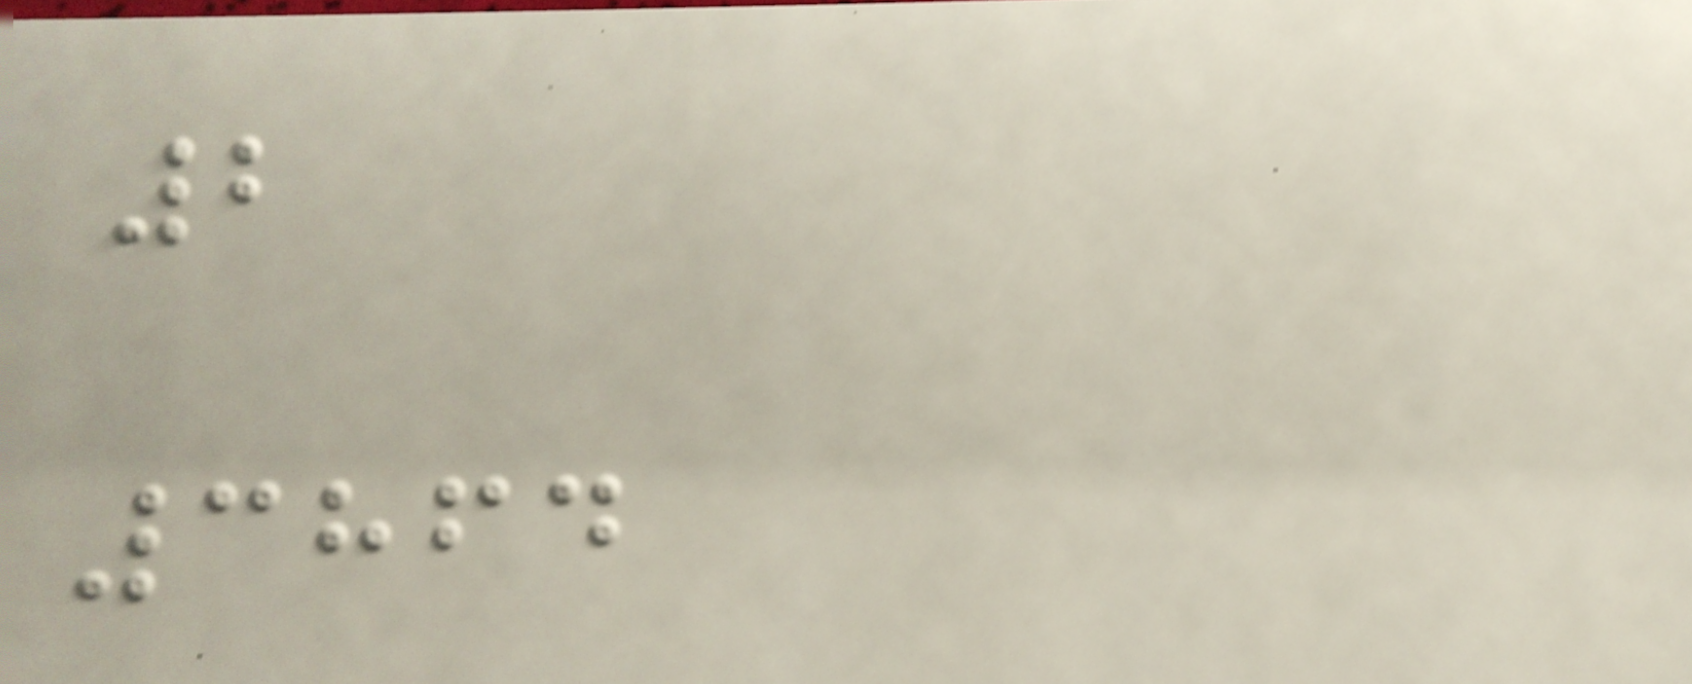2
3864
